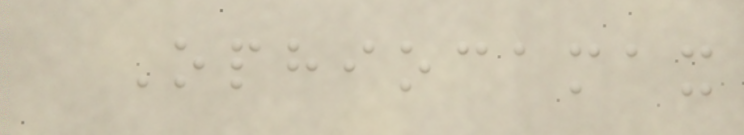Ophiocamax
